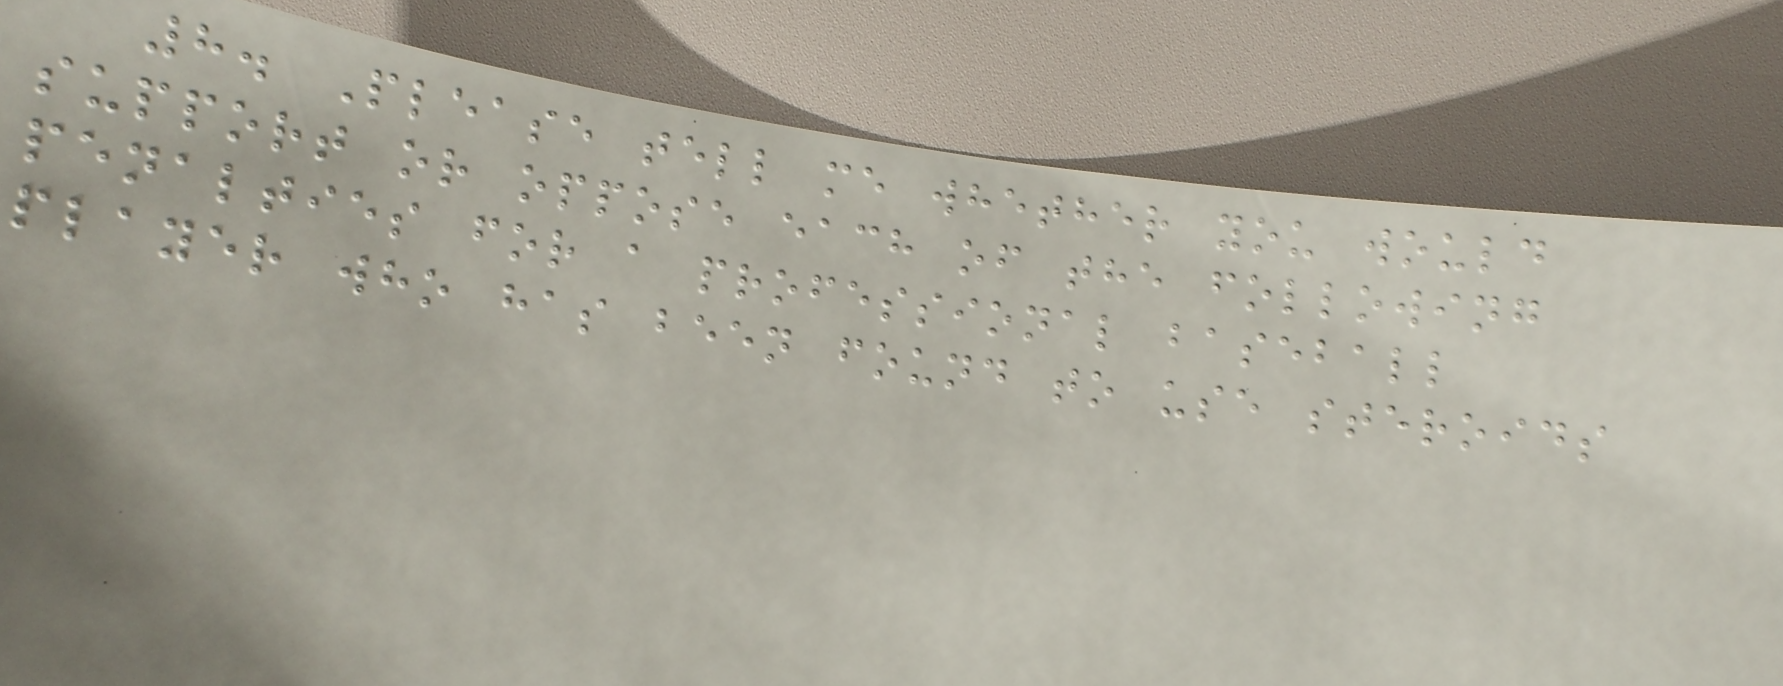8. Please tell me whether you would
support or oppose each of the following
penalties for a professional baseball
player who has been found to use steroids
